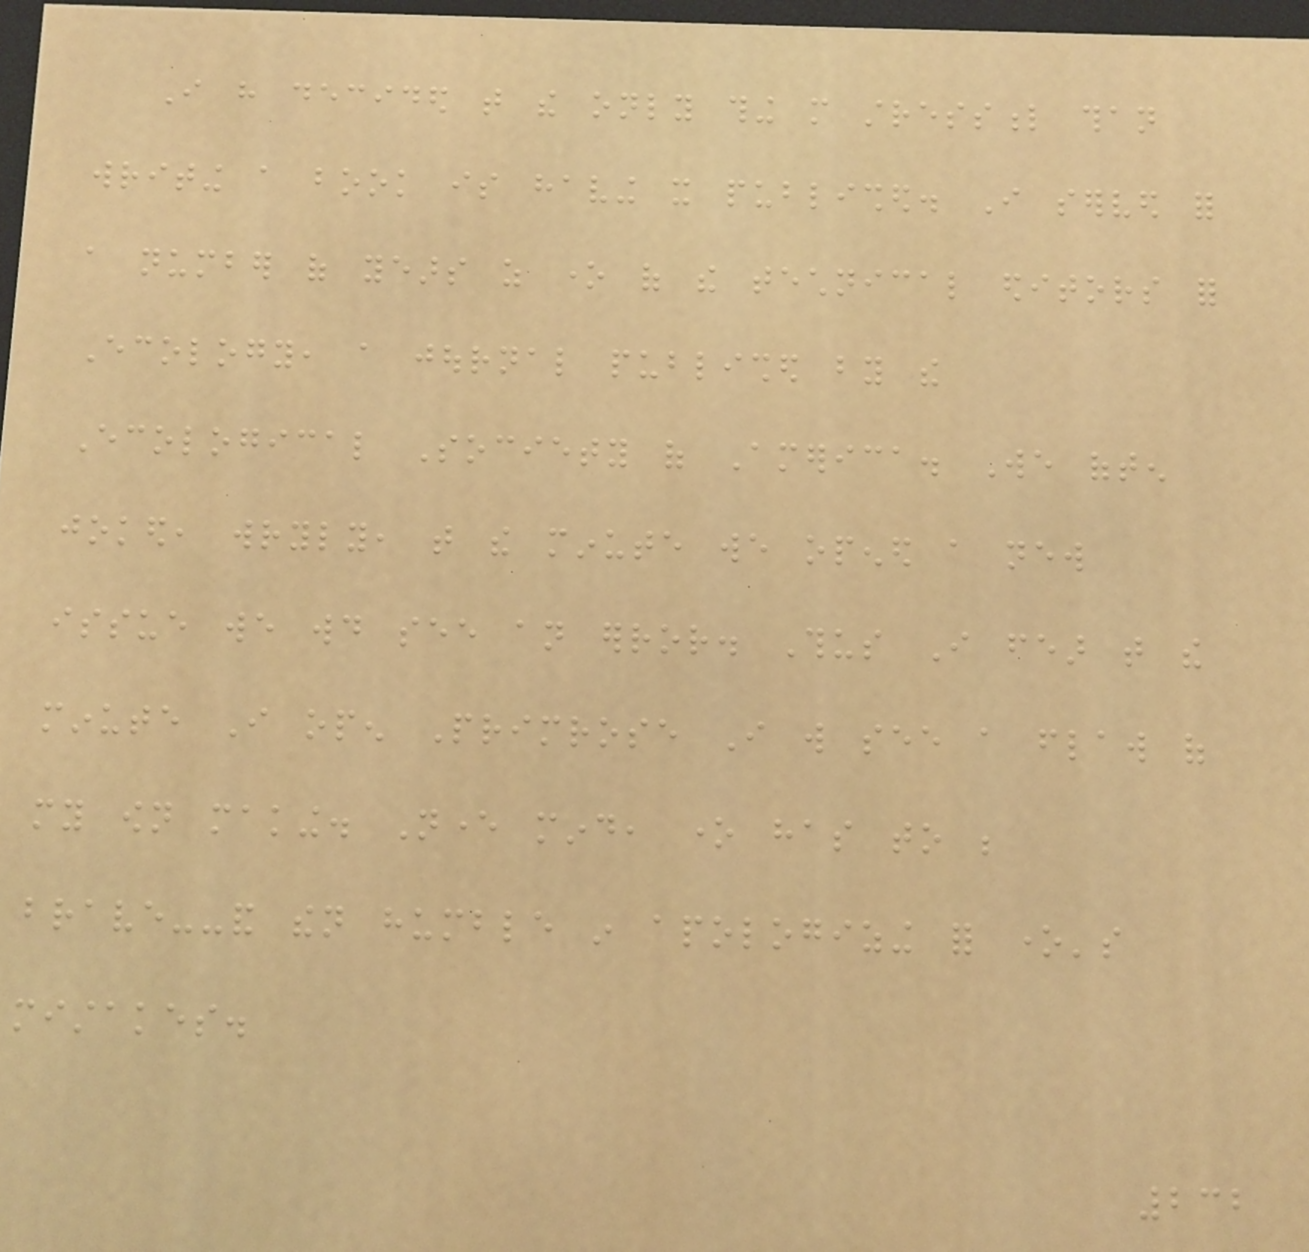I have decided that the only thing more stressful than
writing a book is having it published. I served for
a number of years as one of the technical editors for
Ecology, a journal published by the
Ecological Society of America. We often
joked, wryly, that the minute we opened a new
issue we would see an error. Thus I fear that the
minute I open Primrose I will see a flaw of
my own making. Never mind, one has to be
brave--and then humble in apologizing for one's
mistakes.
232
